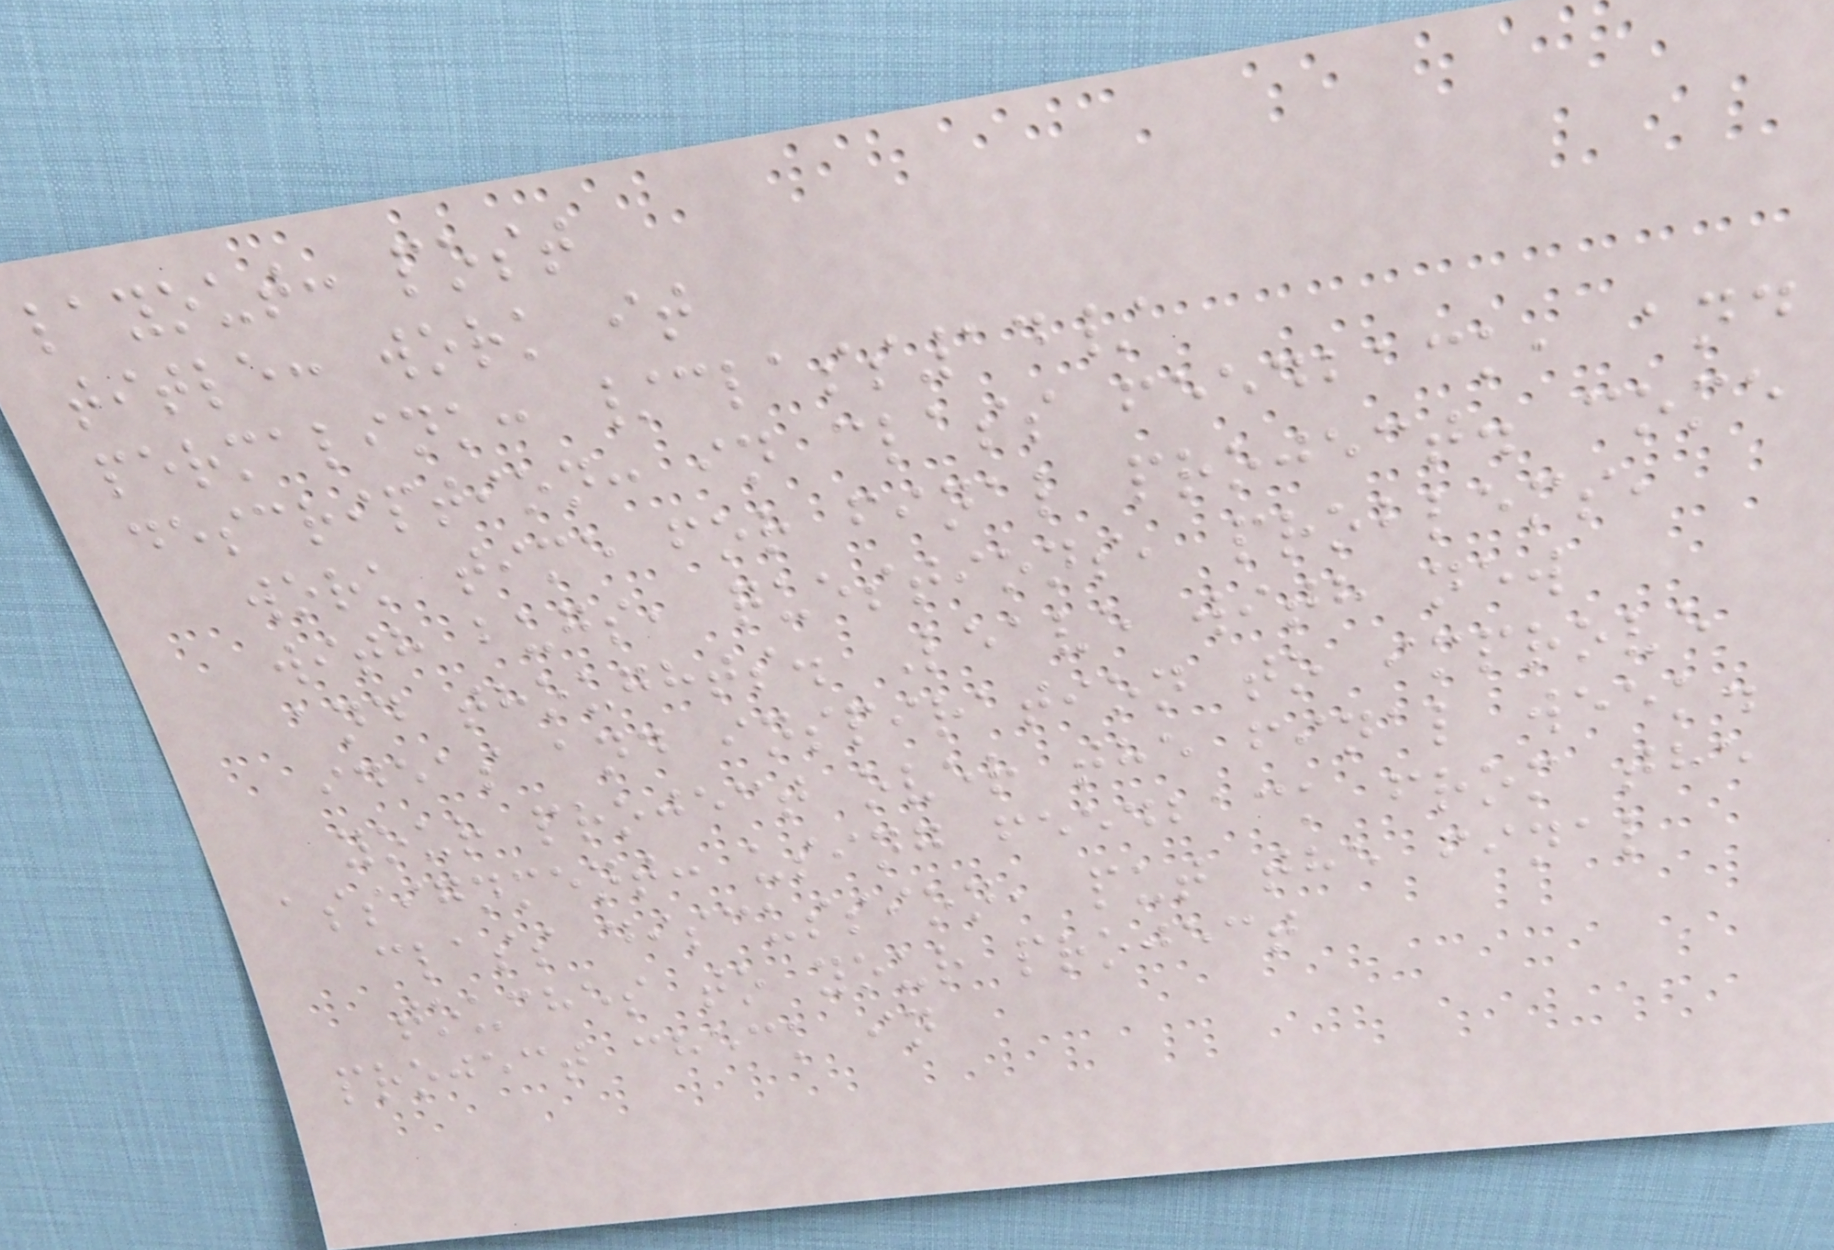layout: post
title: work it
permalink: /class14/
description: in class feedback, and
work time for final project. come
with bugs, questions, problems,
and thoughts. Leave with new
ideas and inspiration to improve
your project over the final week.
assignment: using feedback from the
class discussion, put the final
touches to your project
project check in
